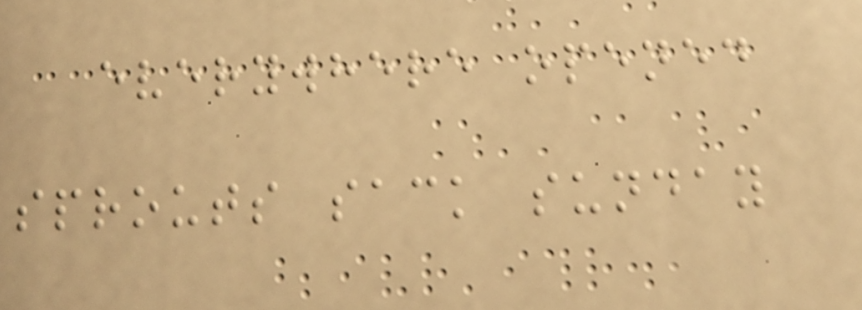everywhere opened
sprouts sack sunday
